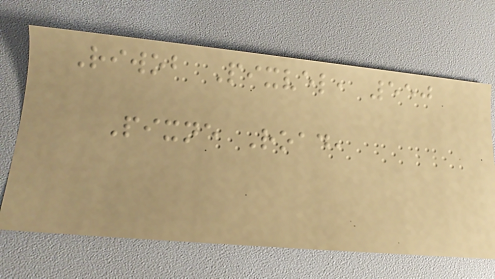Riwob Pixvel, 550
Pixne Road,
